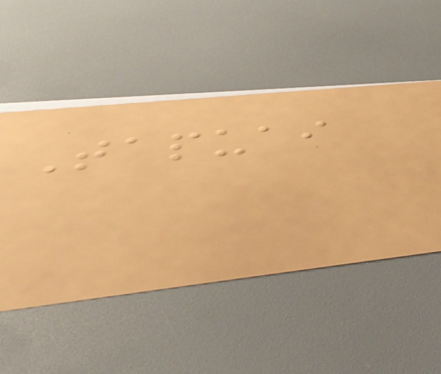Tapuai
